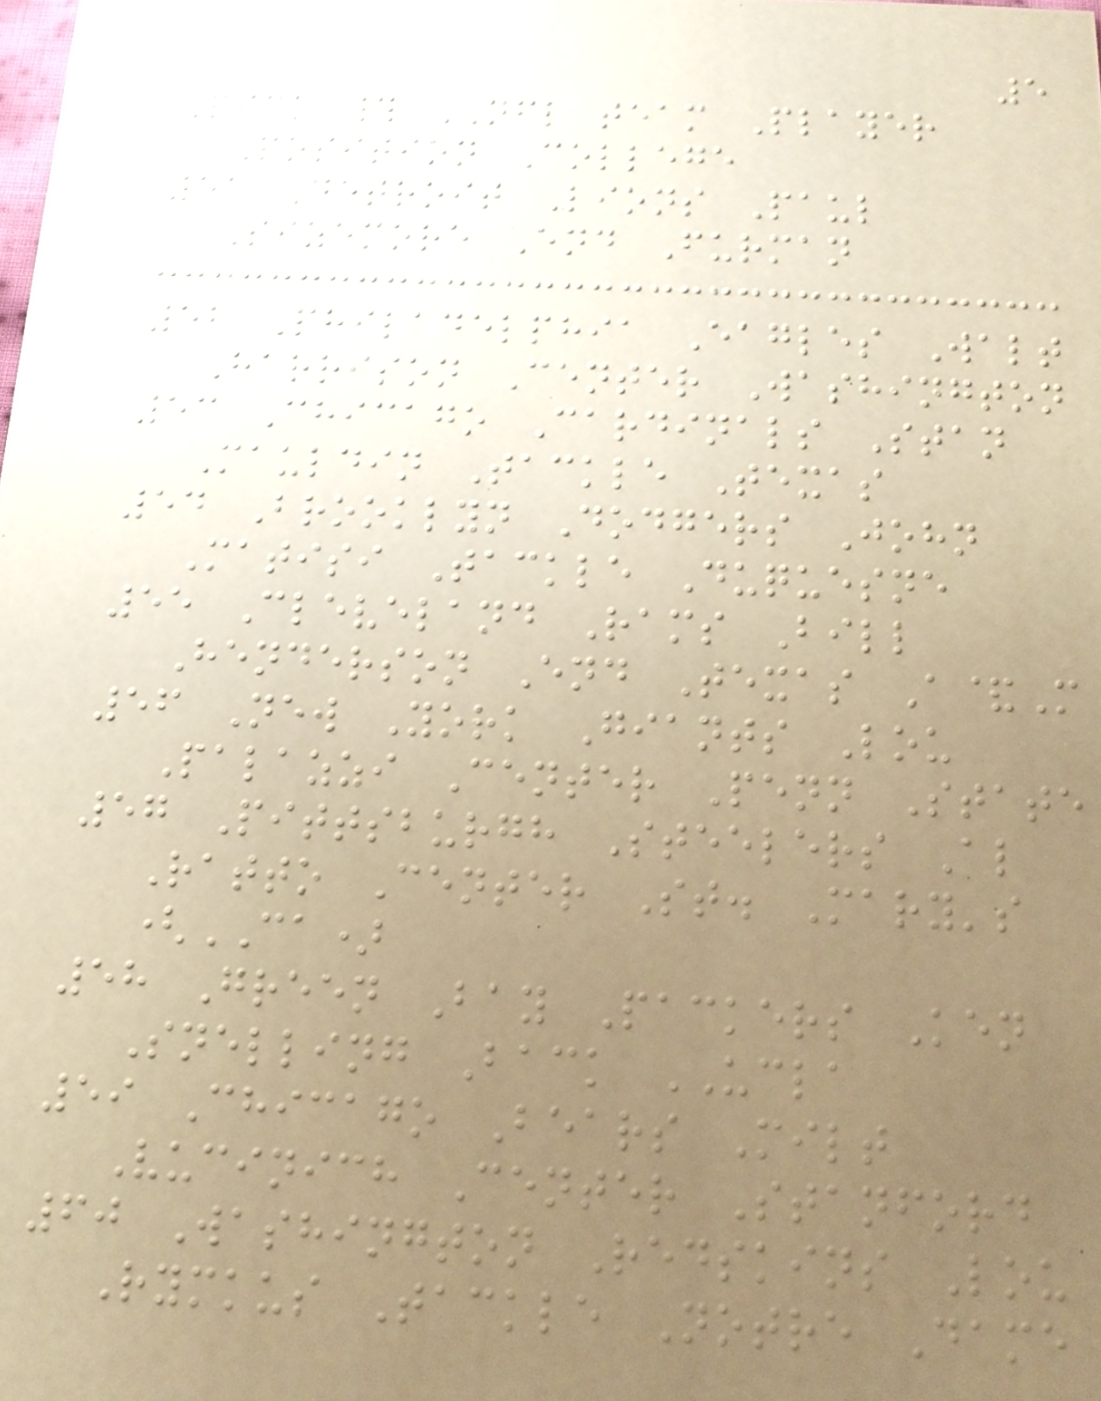5
Pick # NFL team Player
Position College
51 Detroit Lions Paul
Sizemore End Furman
52 Philadelphia Eagles Walt
Harrison Center Washington
53 Chicago Cardinals Stan
Mauldin Tackle Texas
54 Brooklyn Dodgers John
Matisi Tackle Duquesne
55 Cleveland Rams Bill
Henderson End Texas A&M
56 New York Giants Lou
Palazzi Center Penn State
57 Pittsburgh Steelers Al
Ratto Center St. Mary's
(CA)
58 Green Bay Packers Ken
Snelling Back UCLA
59 Chicago Bears Milt
Vucinich Center Stanford
60 Washington Redskins Lou
Rymkus Tackle Notre Dame
